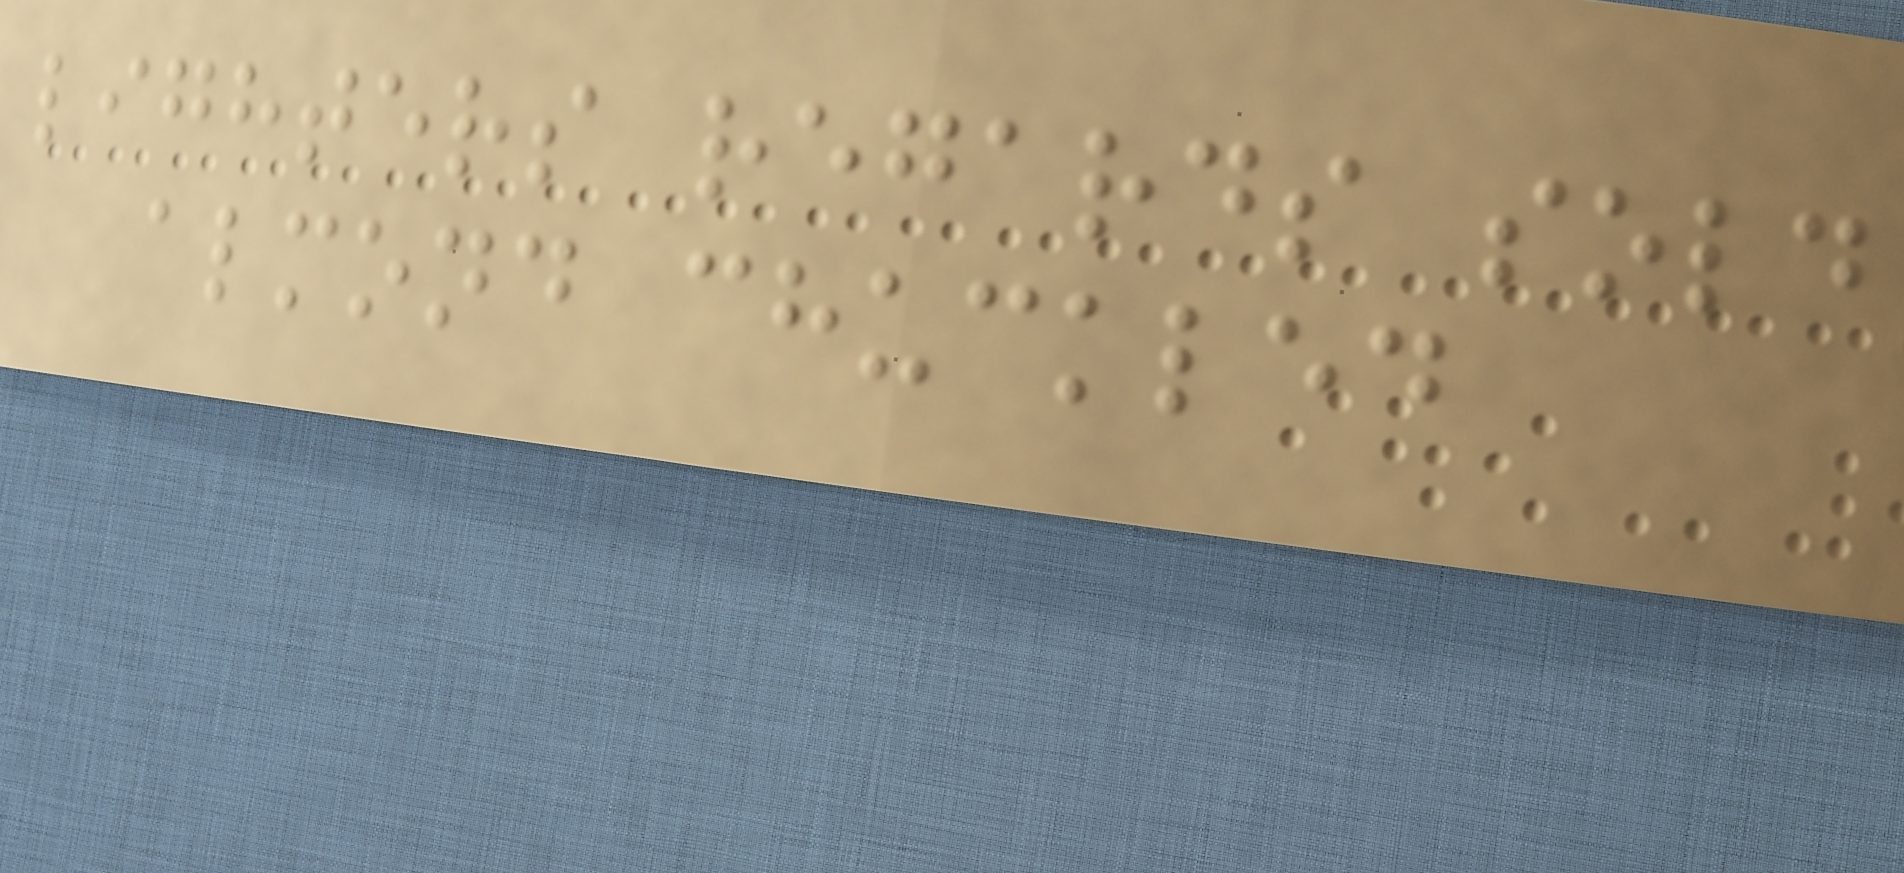lighters regards sold
almond chuckled
